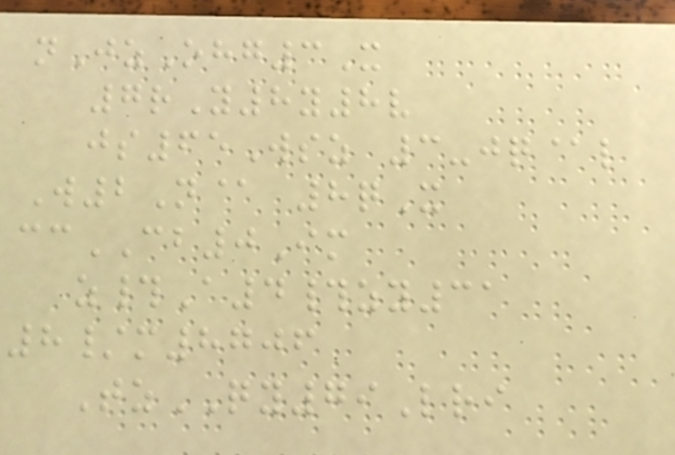nJzOhg3X
7rY8y8v
js65Wsz 3-jq@l
W2N@ 8qX
ccCB0Im
z#A4#zy31
8/m8706
TzQY79Lri
